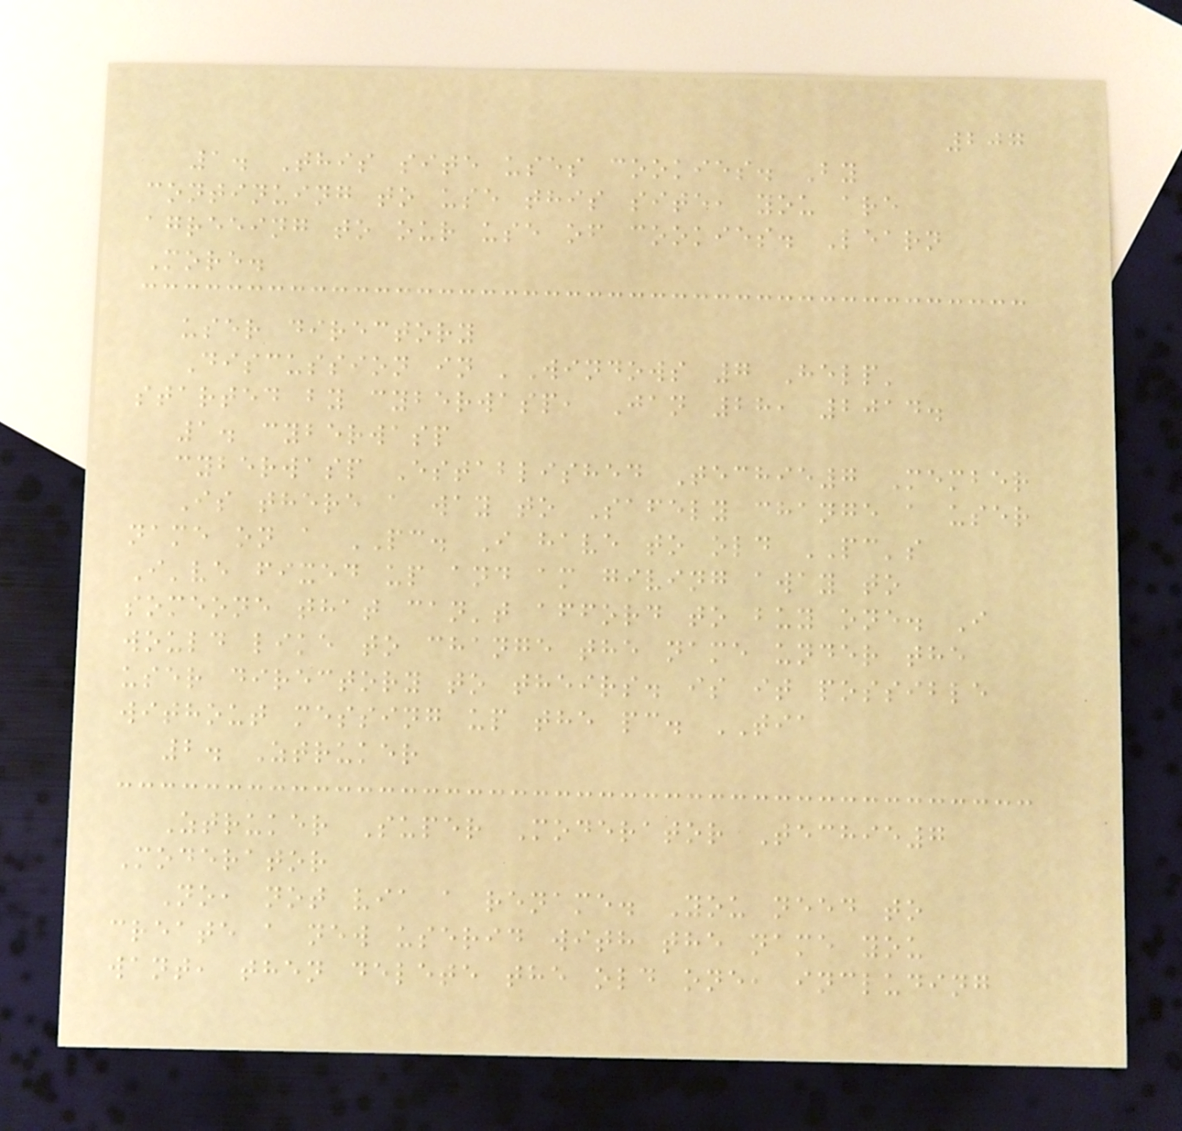207
1. This site uses cookies. By
continuing to use this site, you are
agreeing to our use of cookies. Learn
More.
user directory
Discussion in 'Windows 7 Help'
started by cyberwasp, Jan 28, 2014.
1. cyberwasp
cyberwasp Established Techie7 Member
Is there a way to Safely change a user
name on a PC. I have to old PC's
I've fixed up and am giving away to
someone that can't afford to buy one. I
would like to change the name under the
user directory to theirs. is it possible
without messing up the pc. TIA
2. Ztruker
Ztruker Super Moderator Techie7
Moderator
No, not via a rename. You need to
create a new userid with the name you
want, then delete the old one, including
